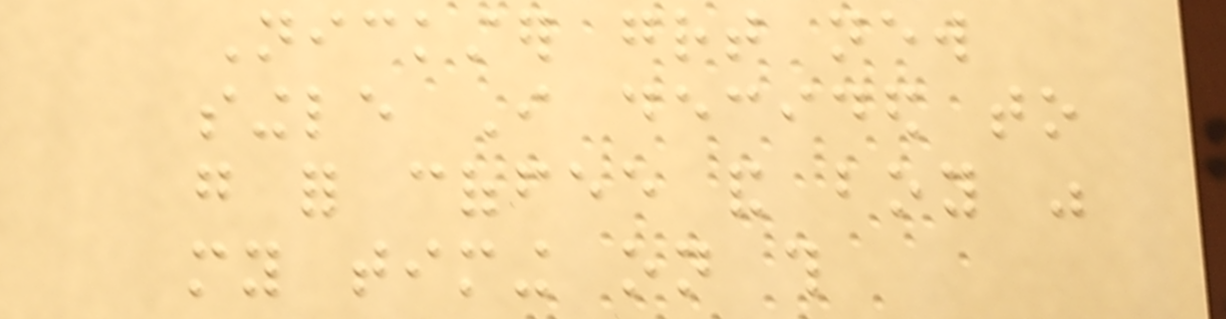Nickster great new
single I decided to
go for coffee and boy was
my timing on this
